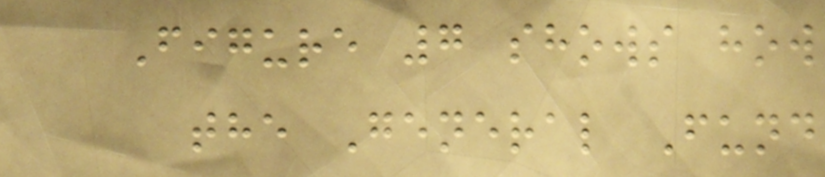Figure 7 shows how
the General Fund
